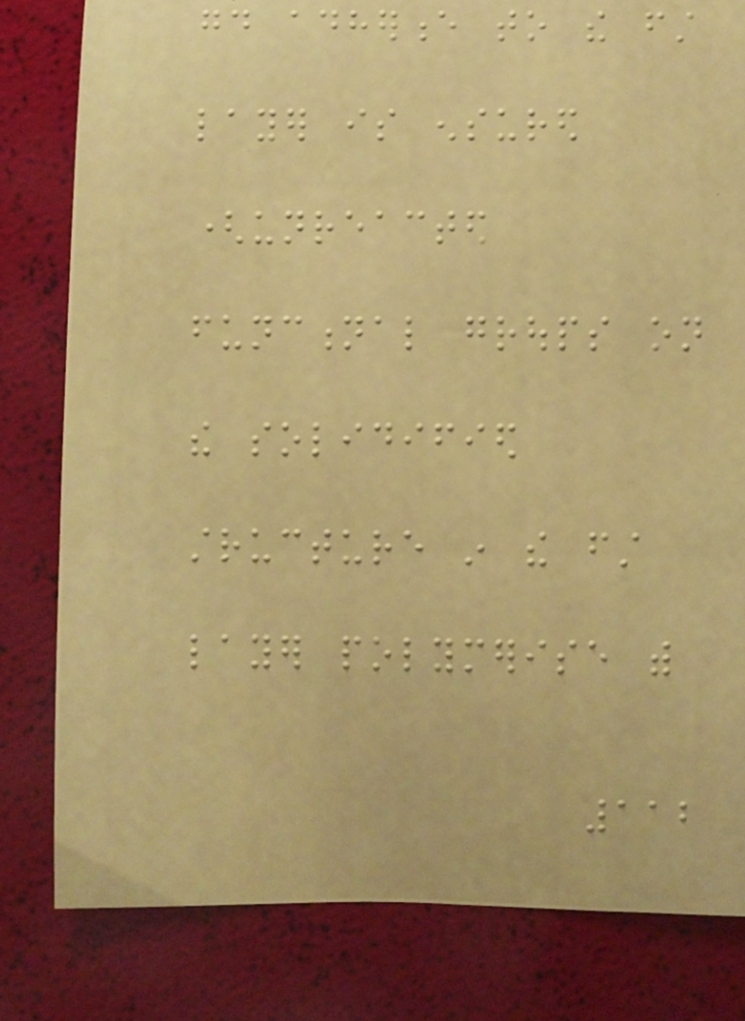good adherence to the first
layer is ensured
(unreacted
functional groups on
the solidified
structure in the first
layer polymerise with
112
